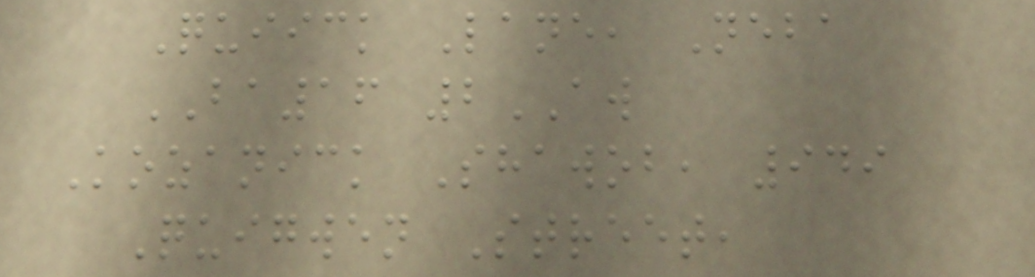Quiick Lane, Neba
BA16 2AW
Kozanick Shawob, 949
Quigwen Street,
